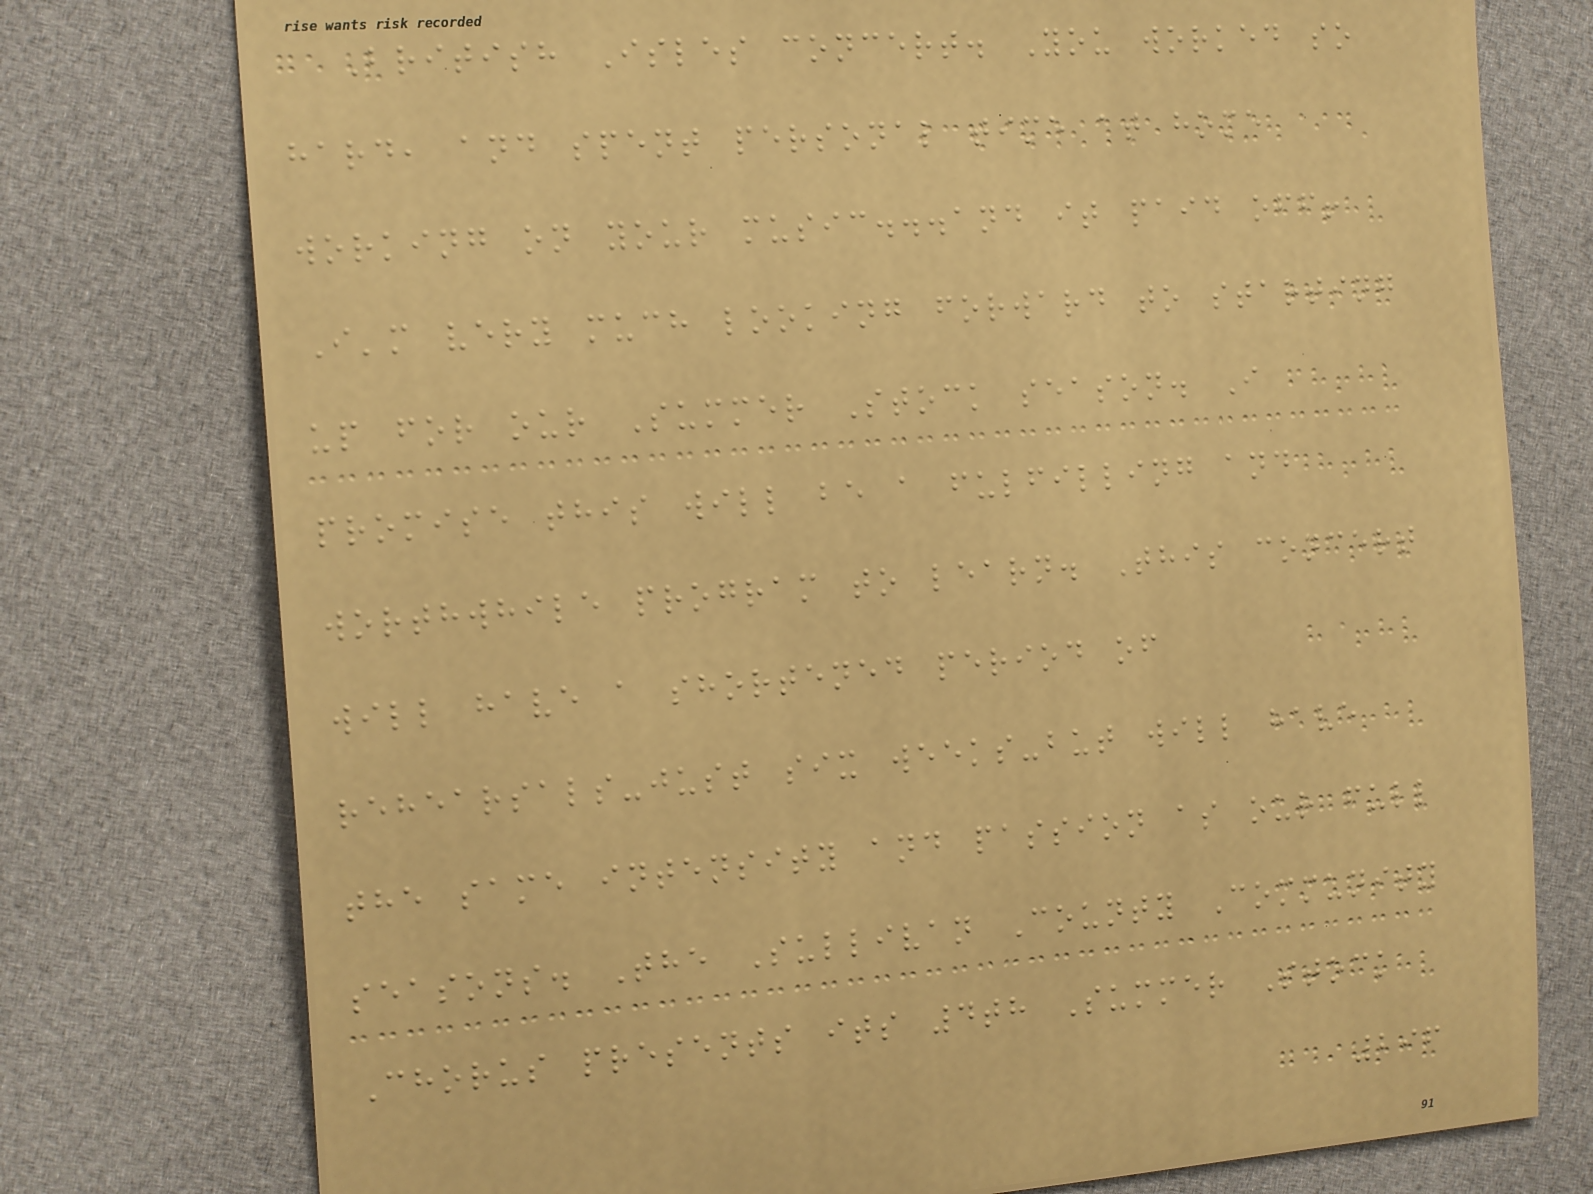British Isles concert. You worked so
hard, and spent personal time at home
working on your music...and it paid off!
I'm very much looking forward to starting
up for our Summer Stock season. I
promise this will be a fulfilling and
worthwhile program to learn. This concert
will have a shortened period of
rehearsals-just six weeks-but will have
the same intensity and passion as our full
seasons. The Sullivan County Community
Chorus presents its 4th Summer Stock
296
